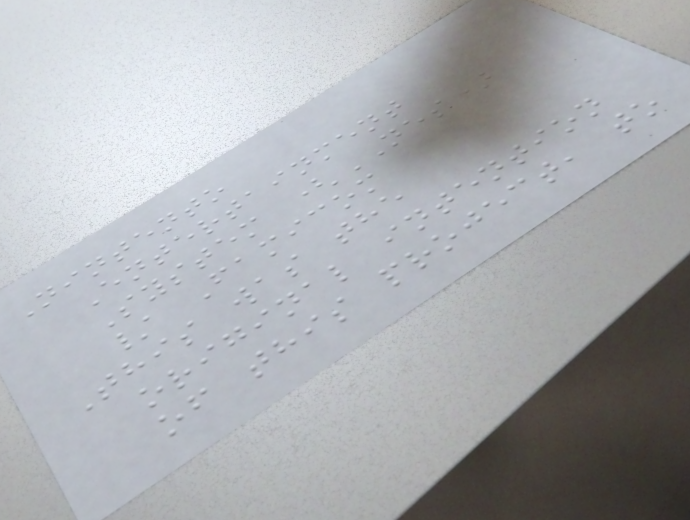Nintento
Entertainment
System (NES)
/ Famicom
This was the
original intention
of this project, to
